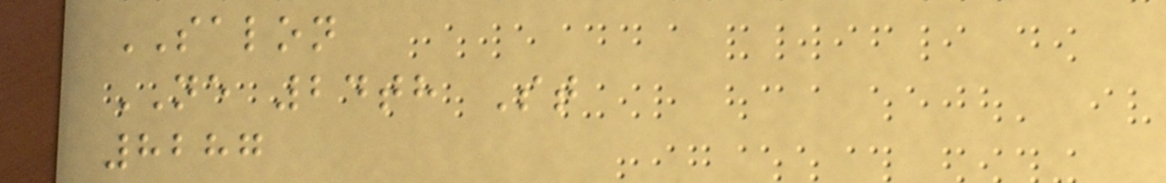SALON
NE 24th St
8287
